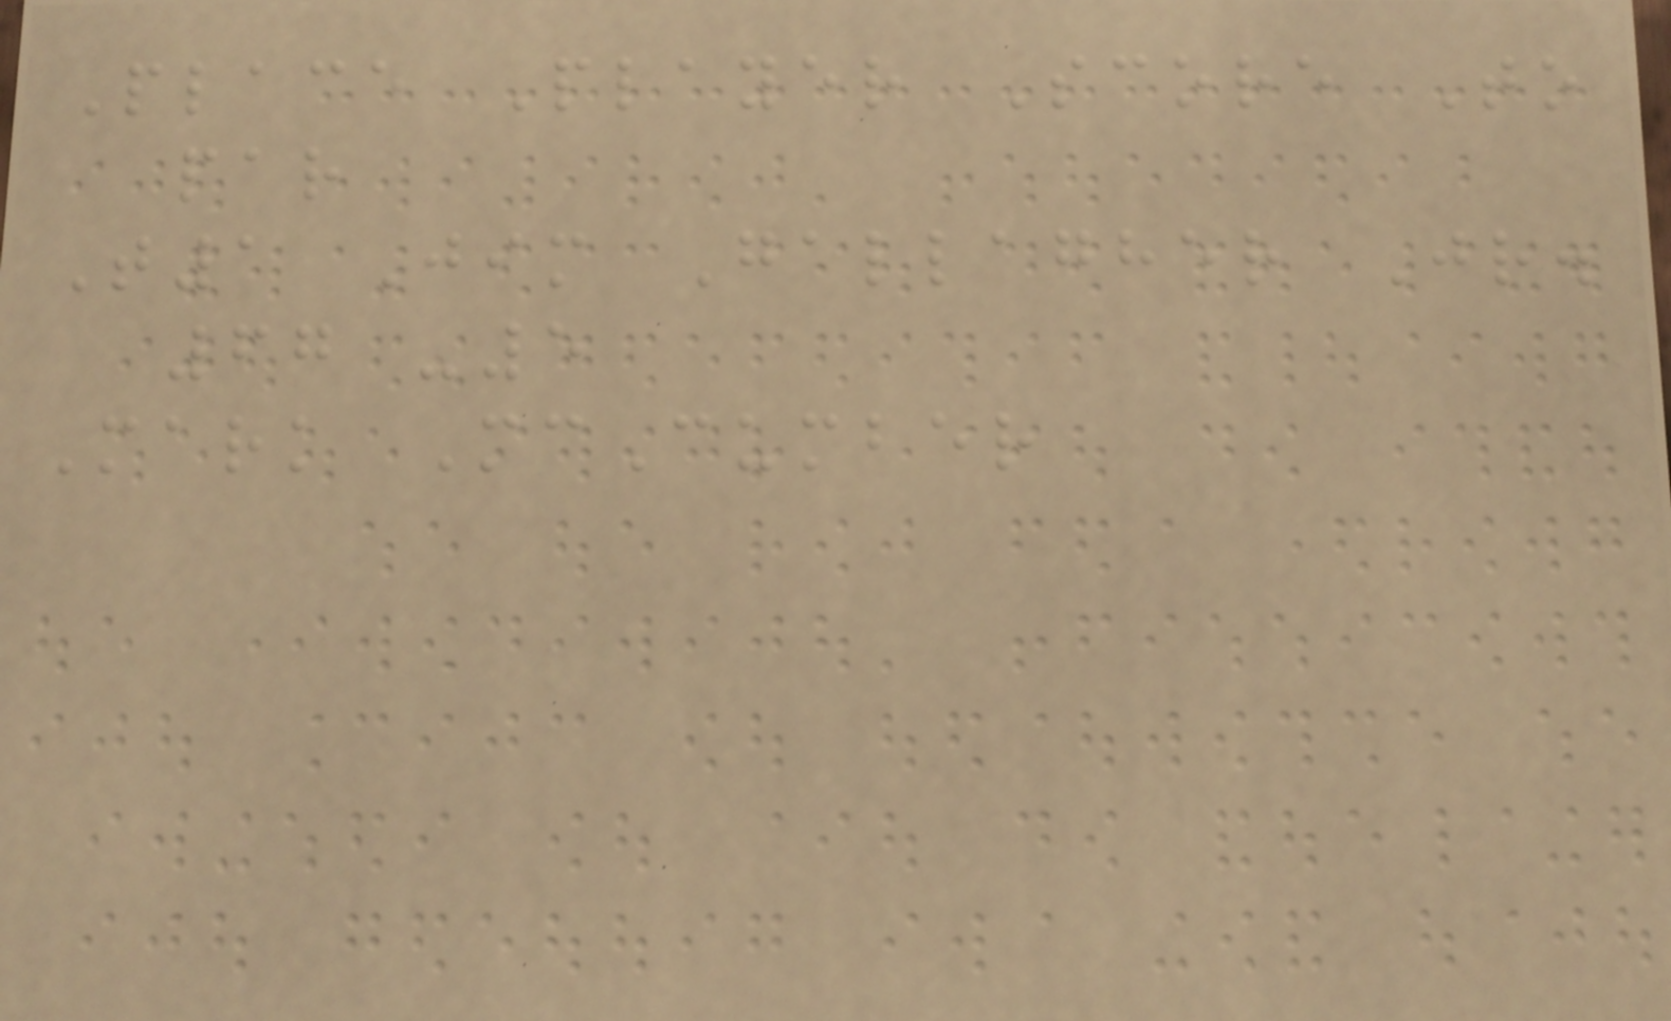Place Player Score To
par
T1 Jim Gallagher Jr.
67 -5
Mark McCumber
